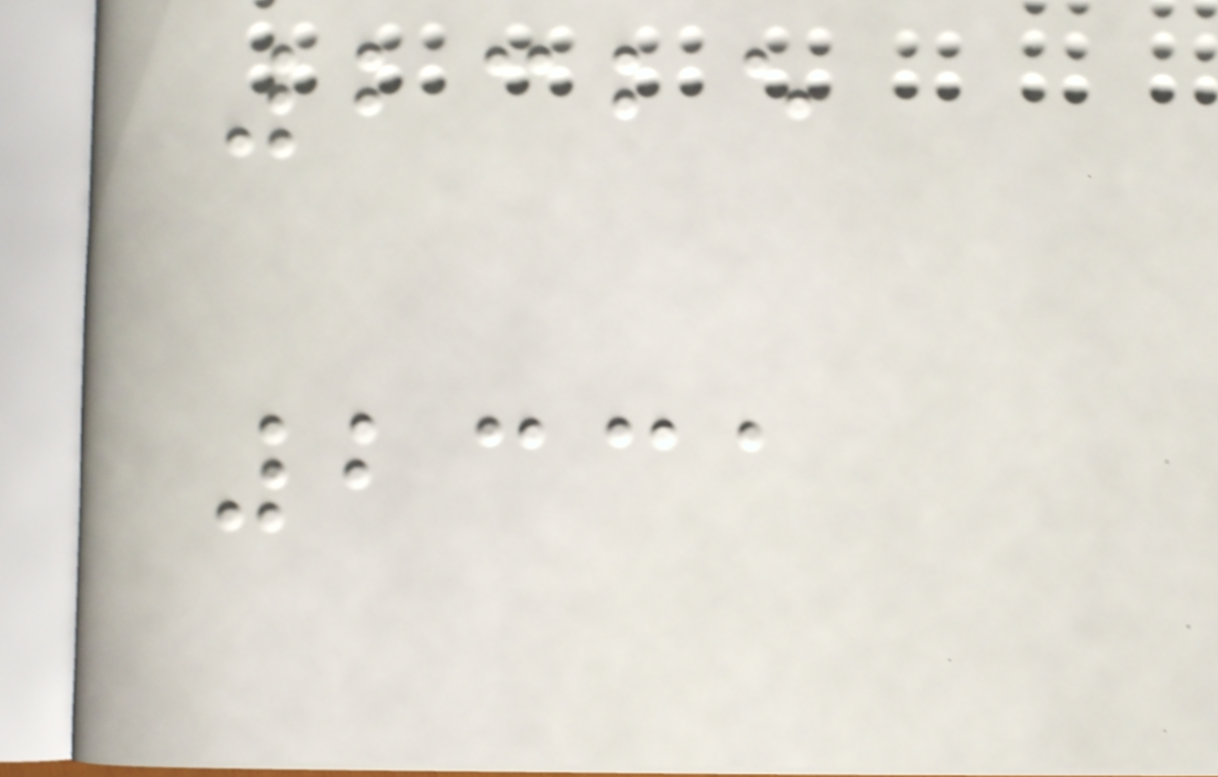2325
2331
